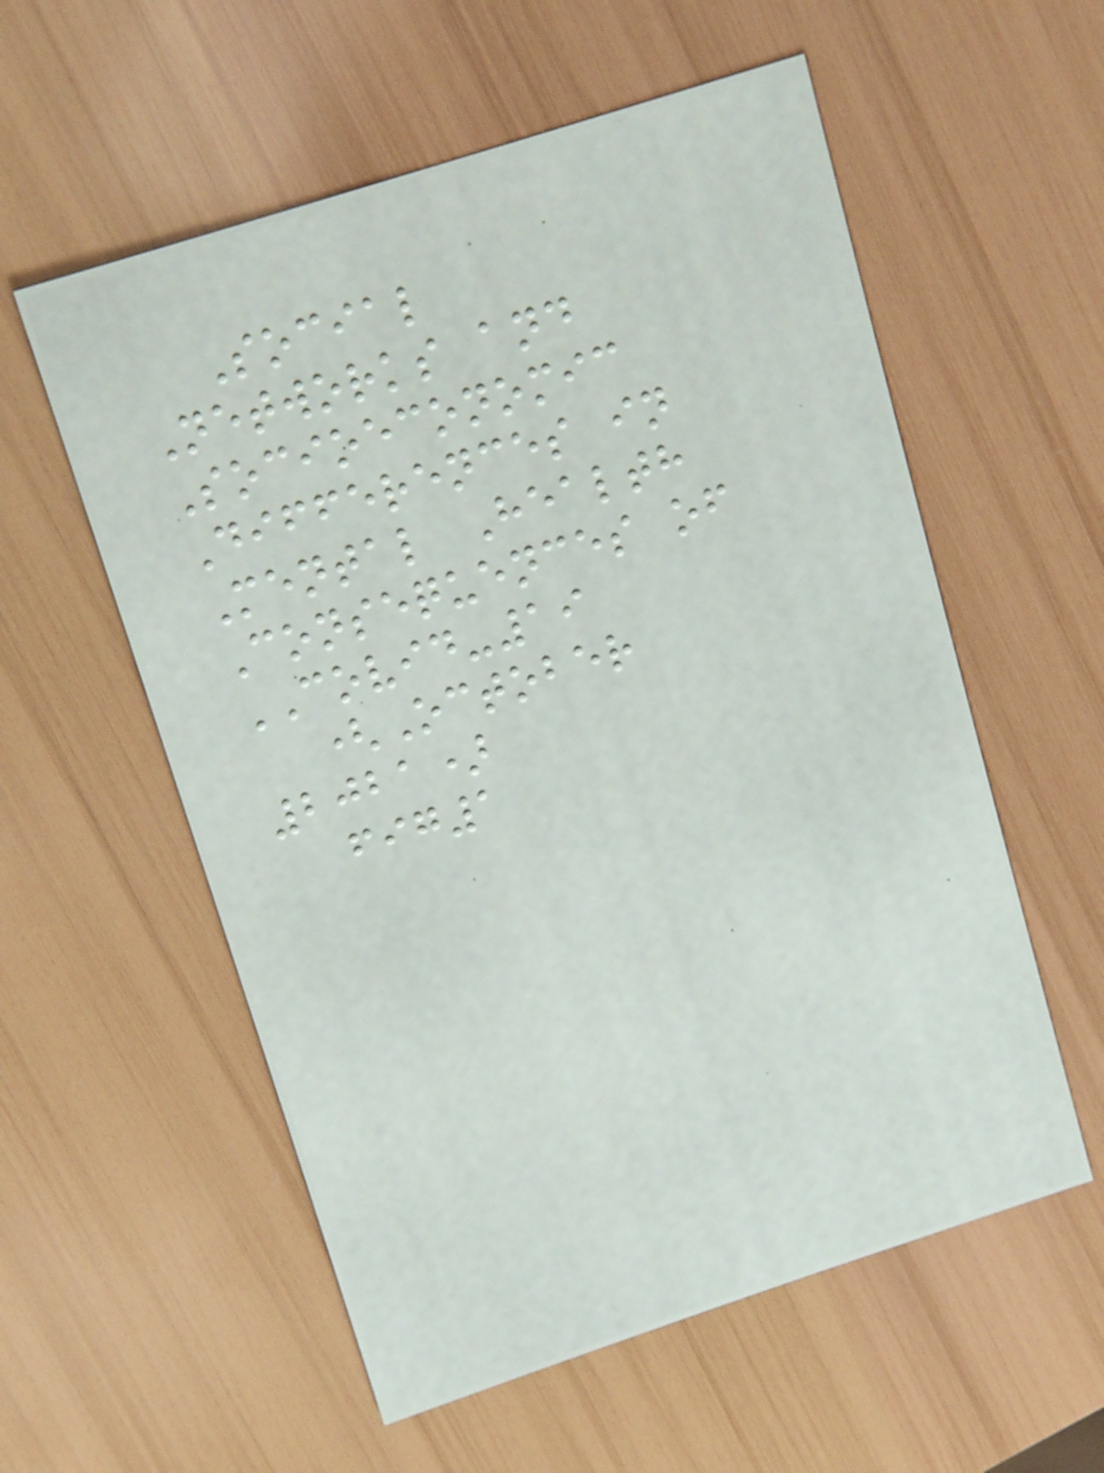Social
Networks and
Socioeconomic
Differences in
Mental Health
Consequences of
COVID-19
(October
2021)
fig1
